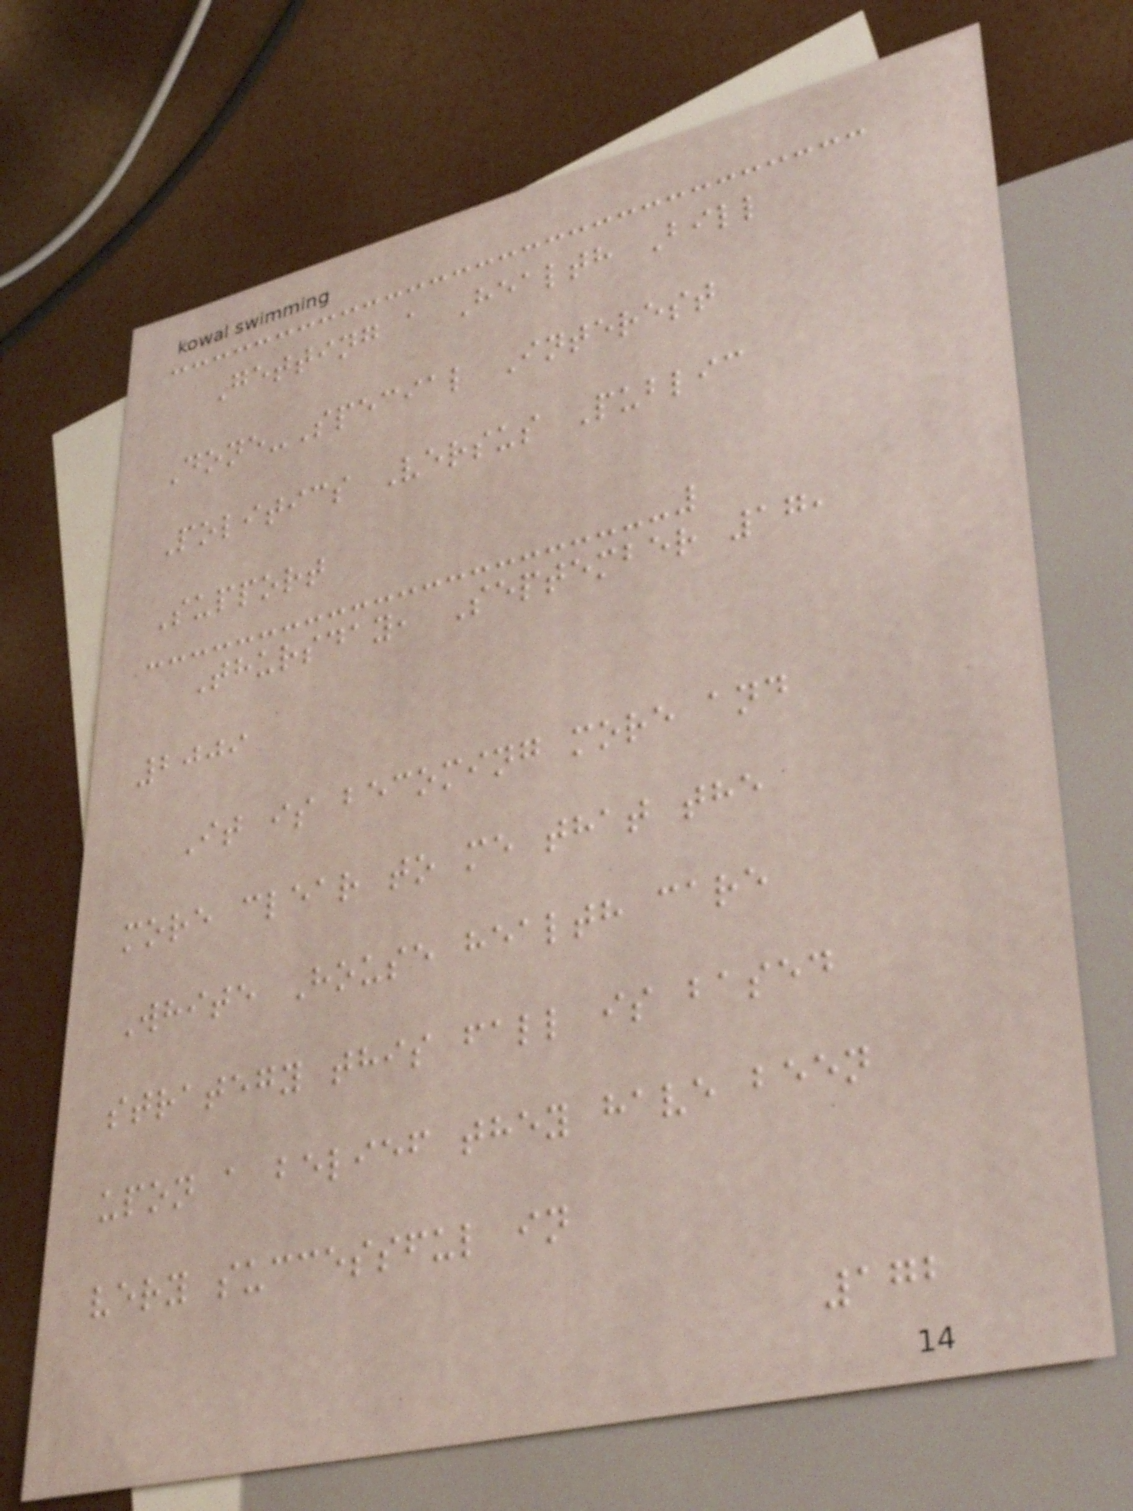Getting a Health Bill
Done-Special Interest
Politics Versus Public
Support
Thursday, September 17,
2009
It is becoming more and
more clear to me that the
White House health care
strategy this fall is based
upon a belief they have been
very successful in
172
